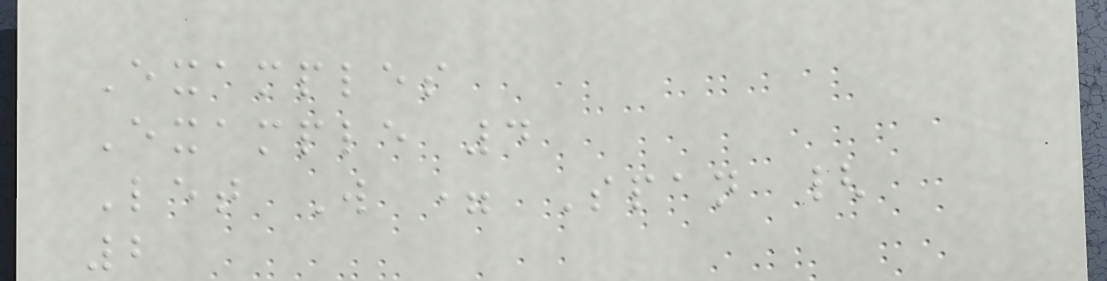Examples
Example 4
Let W = Span {
2
